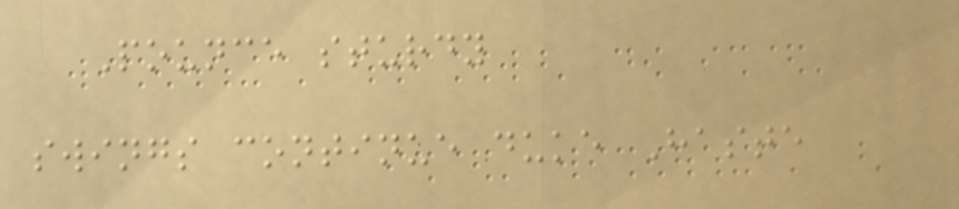Pounce sturdy
swings continue duke Haste
